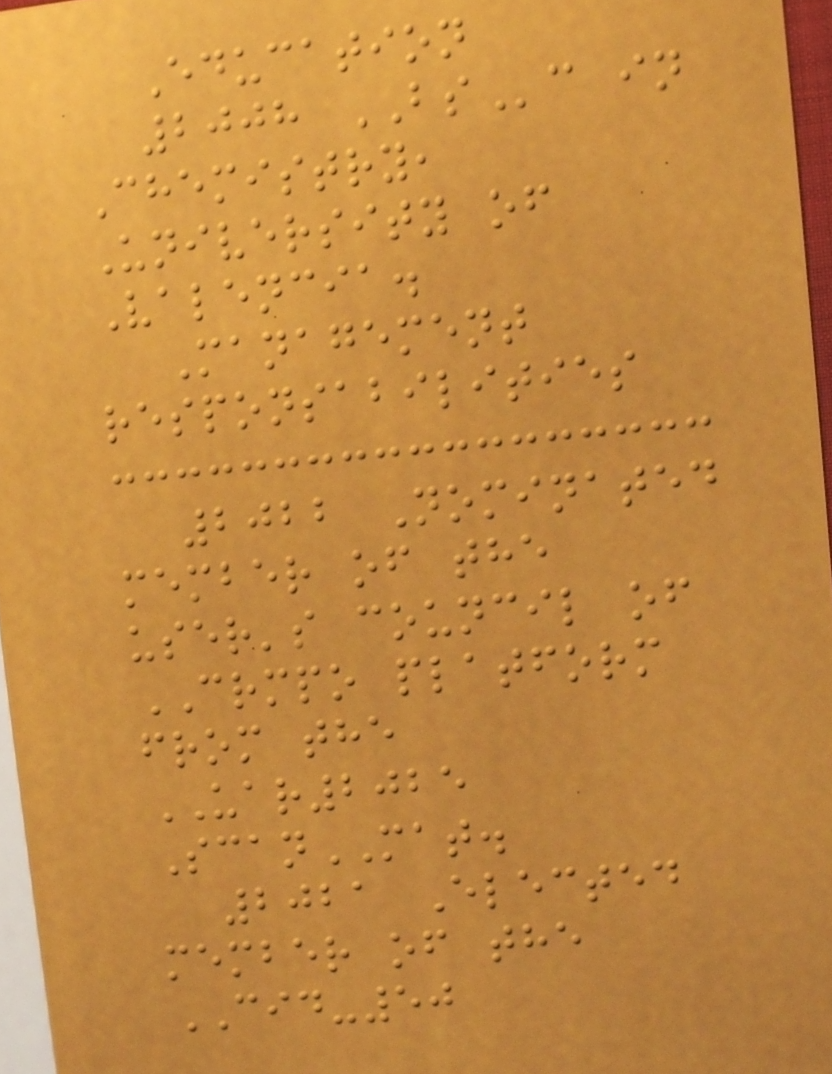Education
2008 BSc in
Chemistry,
University of
Valencia.
Management
responsabilities
2022 Nominated
member of the
user's council of
CRMPO platform
from the
UAR2025
ScanMAT.
2021 Elected
member of the
CID-50
